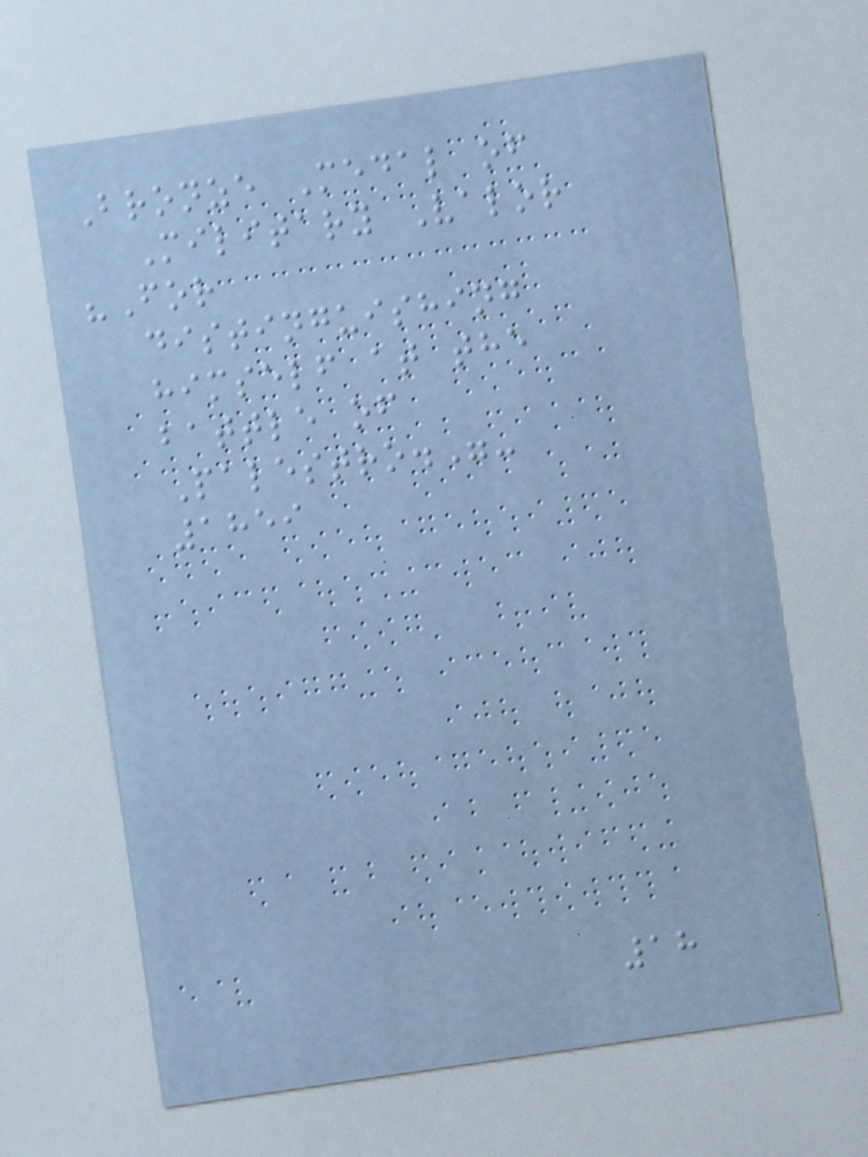Bronze Medal of
Military Valor
"For
distinguishing
himself at the
battle of
Palestro."-
1859
18
